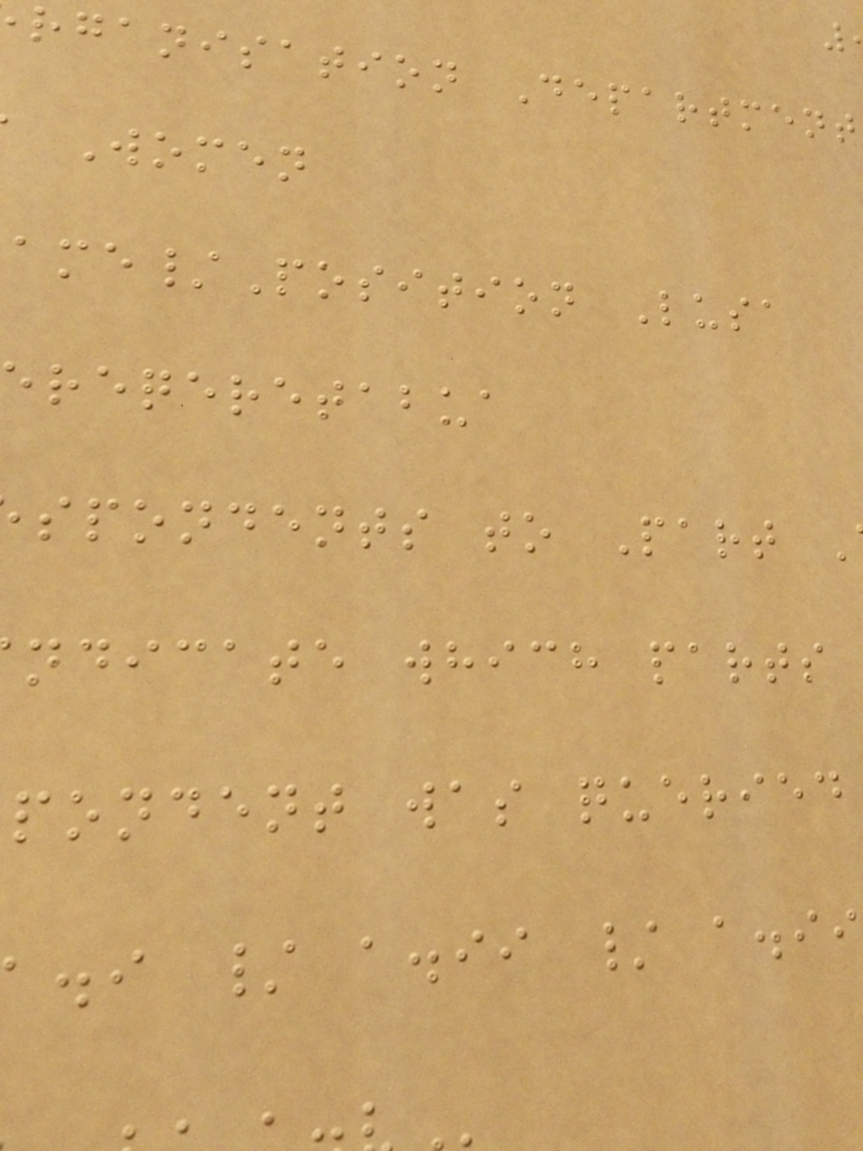rganisation Department
Women
ame/Position Lusa
reqeretabua
spondents to Part
ndicate which parts
pondent was queried
.i / a.ii /
